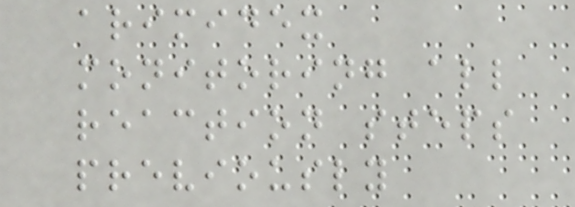arimidex
monitoring all
reaction steps
previously
